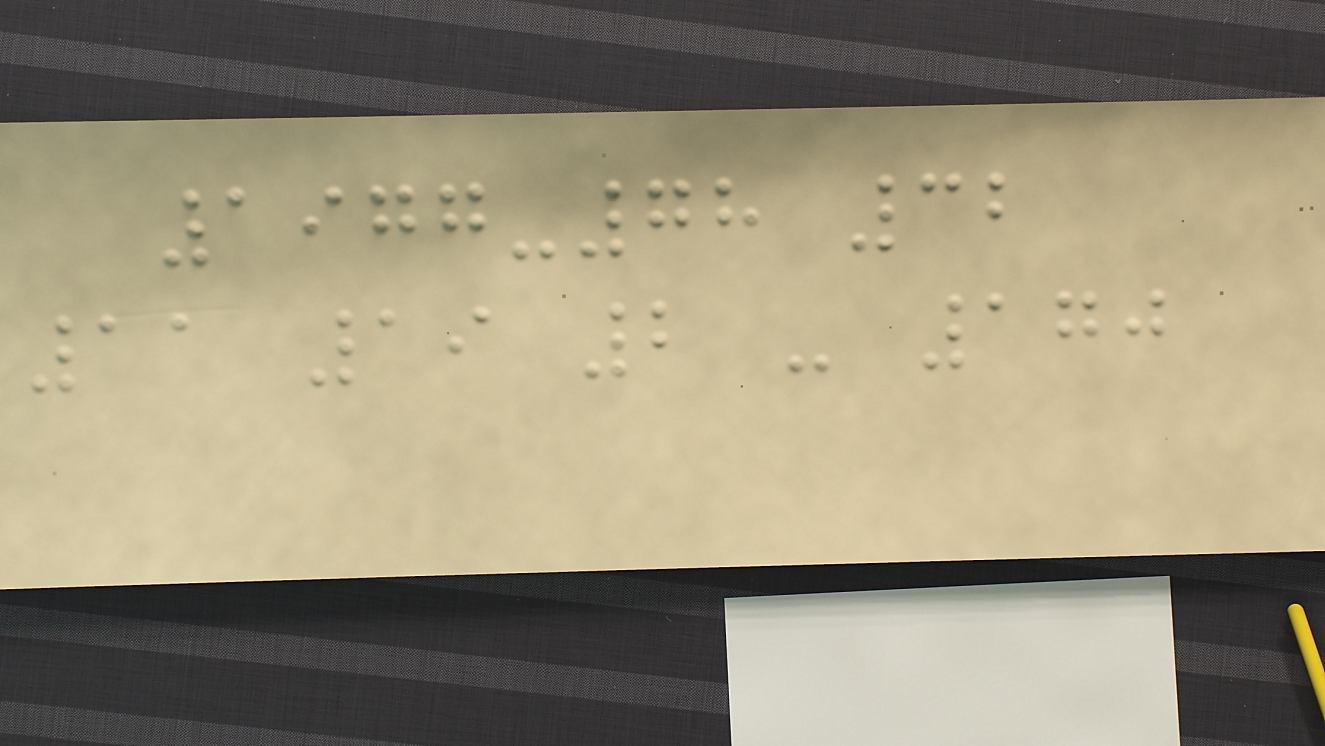1977-78 32
11 19 2 - 170
